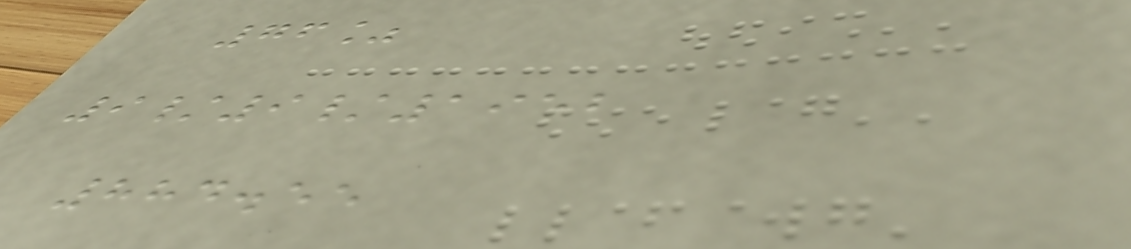76%
9/9/1952
884.55
